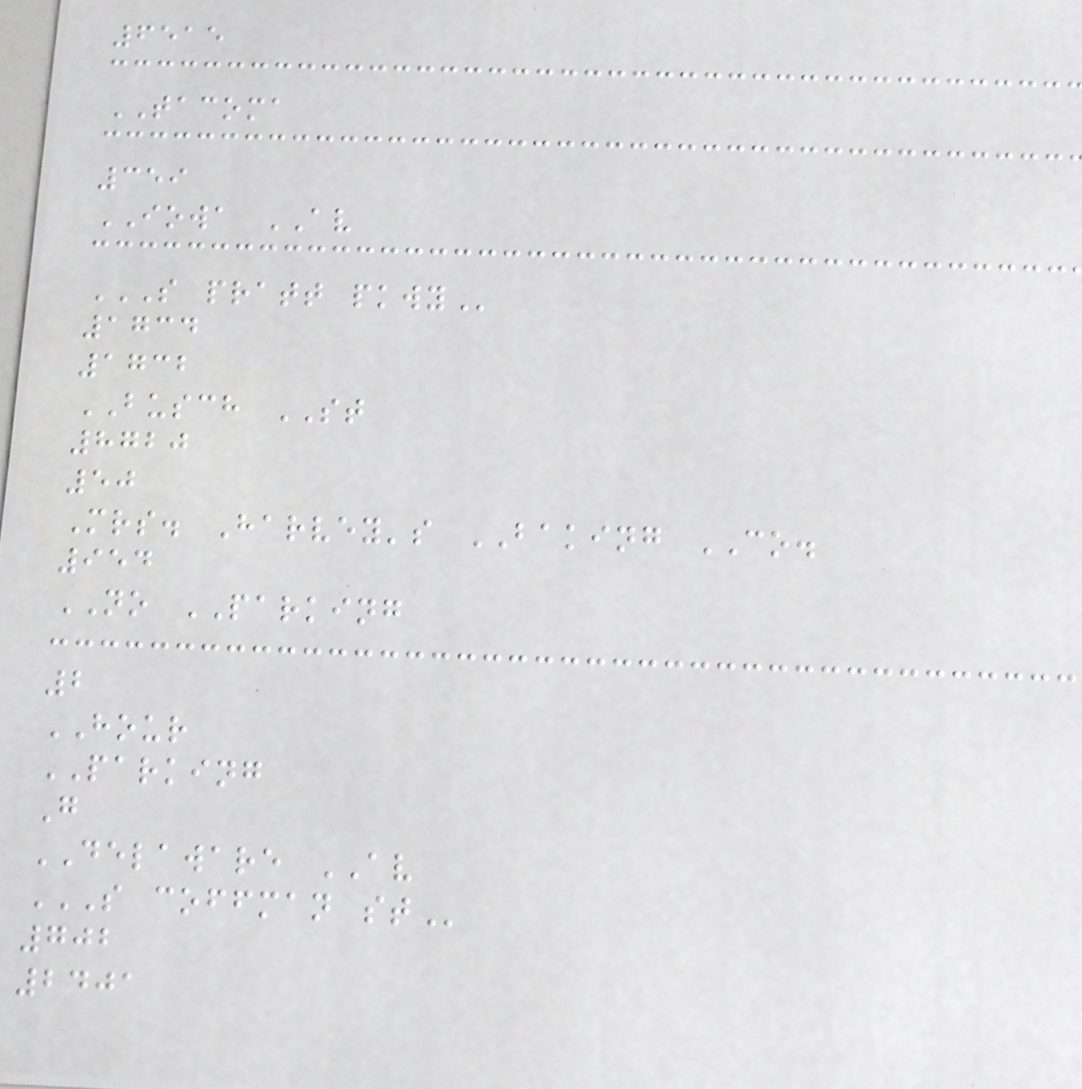6515
TACOMA
359
IOWA AV
S PRATT PKWY
1734
1732
BUSCH ST
8720
50
Mrs. Harvey's BAKING CO.
954
NO PARKING
2
HOUR
PARKING
G
DELAWARE AV
S COFFMAN ST
702
2401
